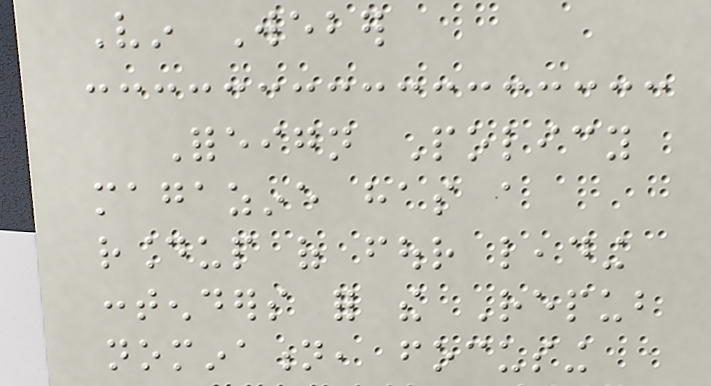Vin Weber
Foreign Policy
magazine has a
roundup of four leading
contenders for the Repub
nomination, focusing
